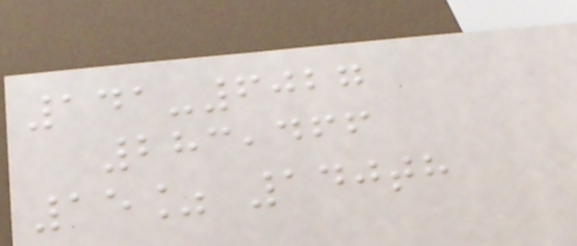141-6027
283,466
15% 140th
